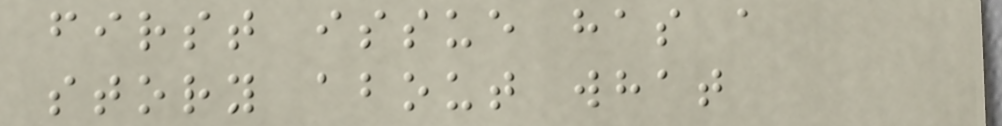first issue has a
story about what
